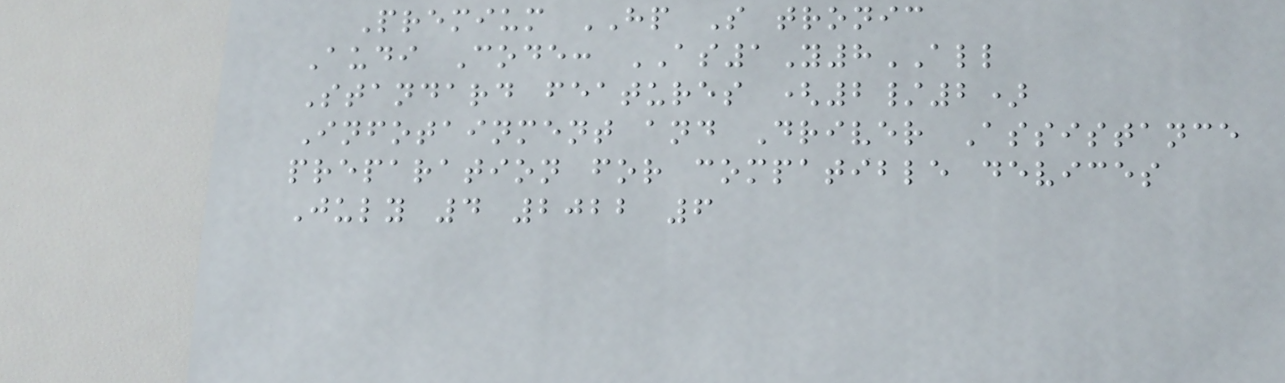Premium HP S tronic
Audi Code: AS1Y8ALL
Standard features (2/2)
Infotainment and Driver Assistance
preparation for compatible devices
July 4 2022 6
